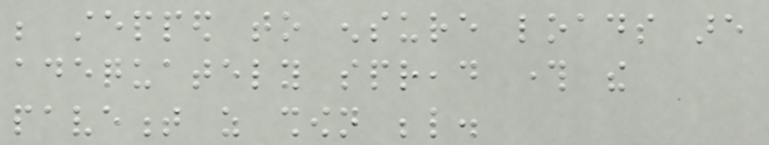be stepped to ensure loads are
adequately spread through the
pavement as shown below.
